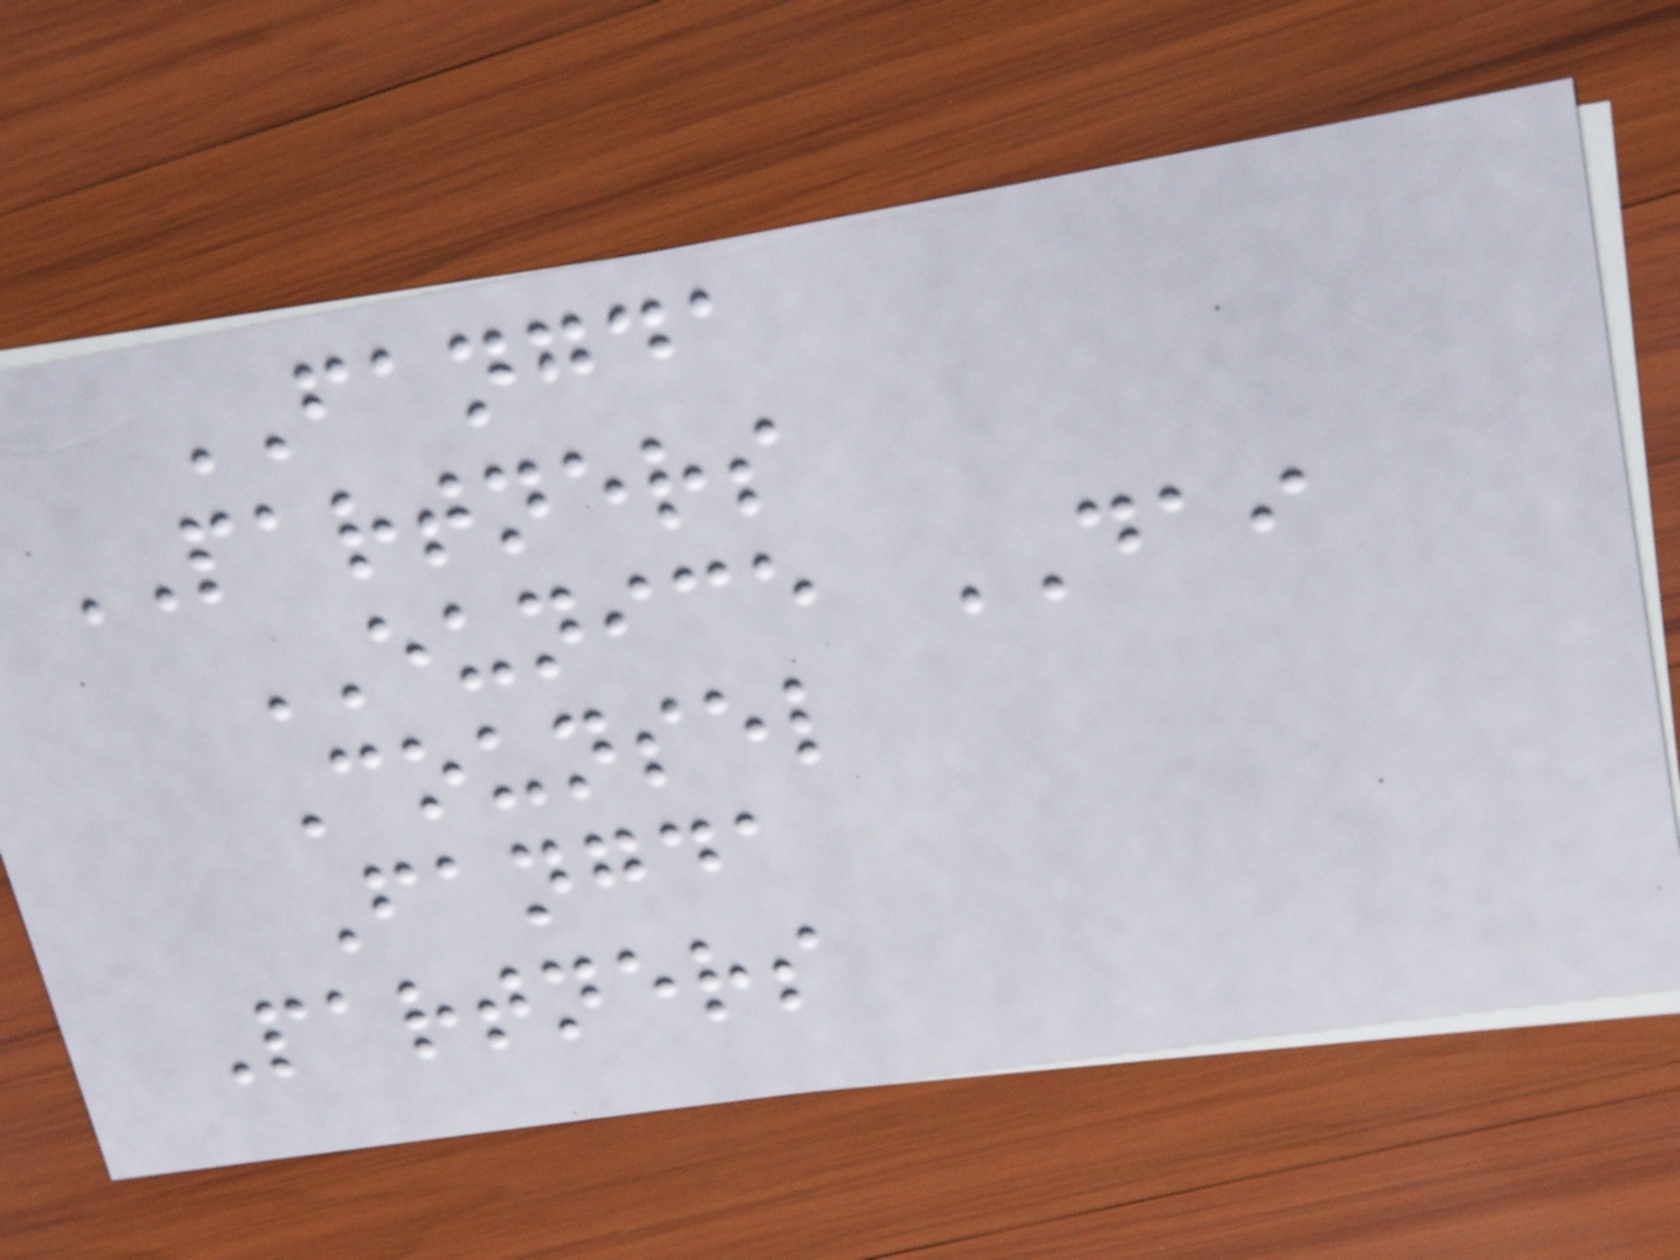FANGDA
PARTNERS
EUNICE DAI
Counsel
Fangda
Partners
